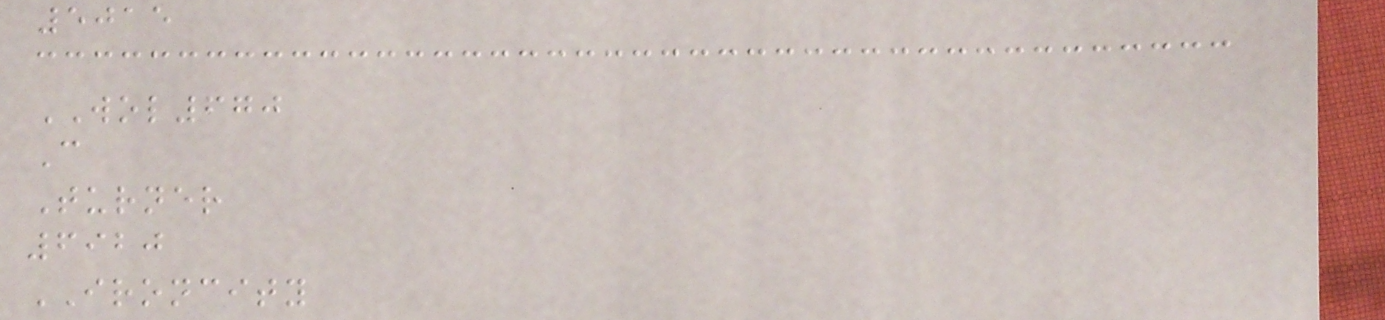5015
WOL670
C
Turner
6920
IRONCITY
